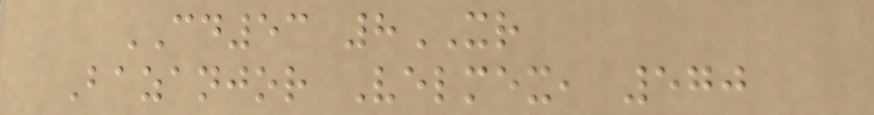CD53 8XR
Bazanjor Velmex, 570
